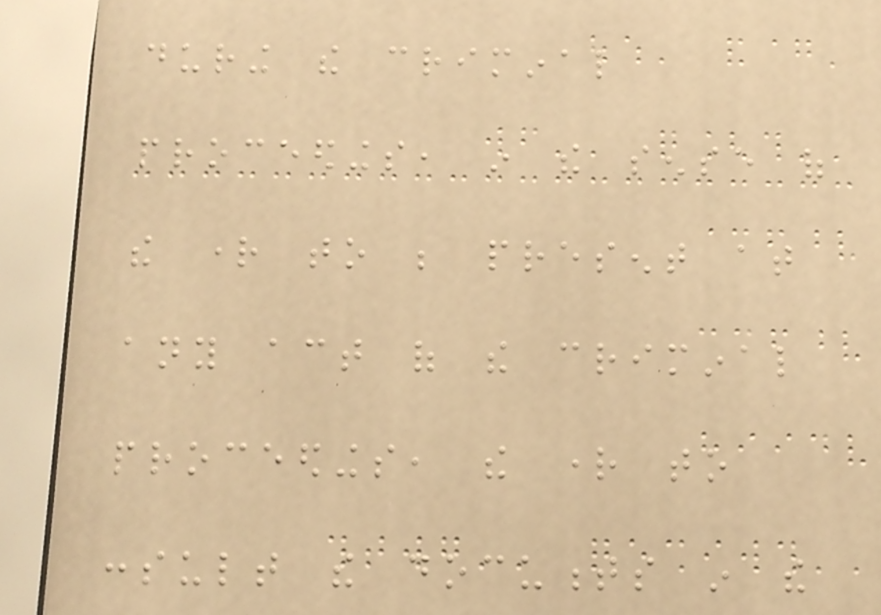during the criminal
proceedings, in the sense of
the right to be present at
any act of the criminal
proceedings, the right to
consult the documents in the
